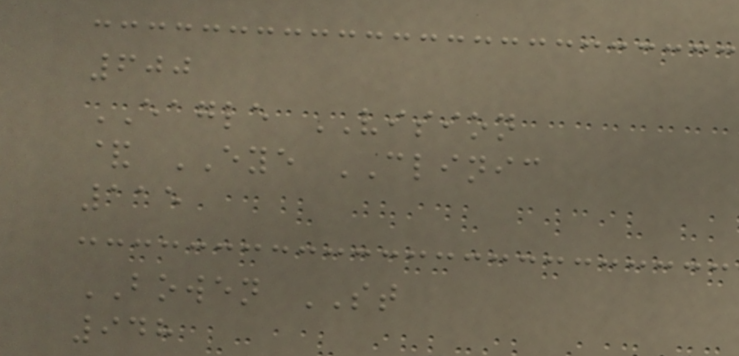600
EAGLE VISION
& EYE CLINIC
115
BOWEN ST
948
